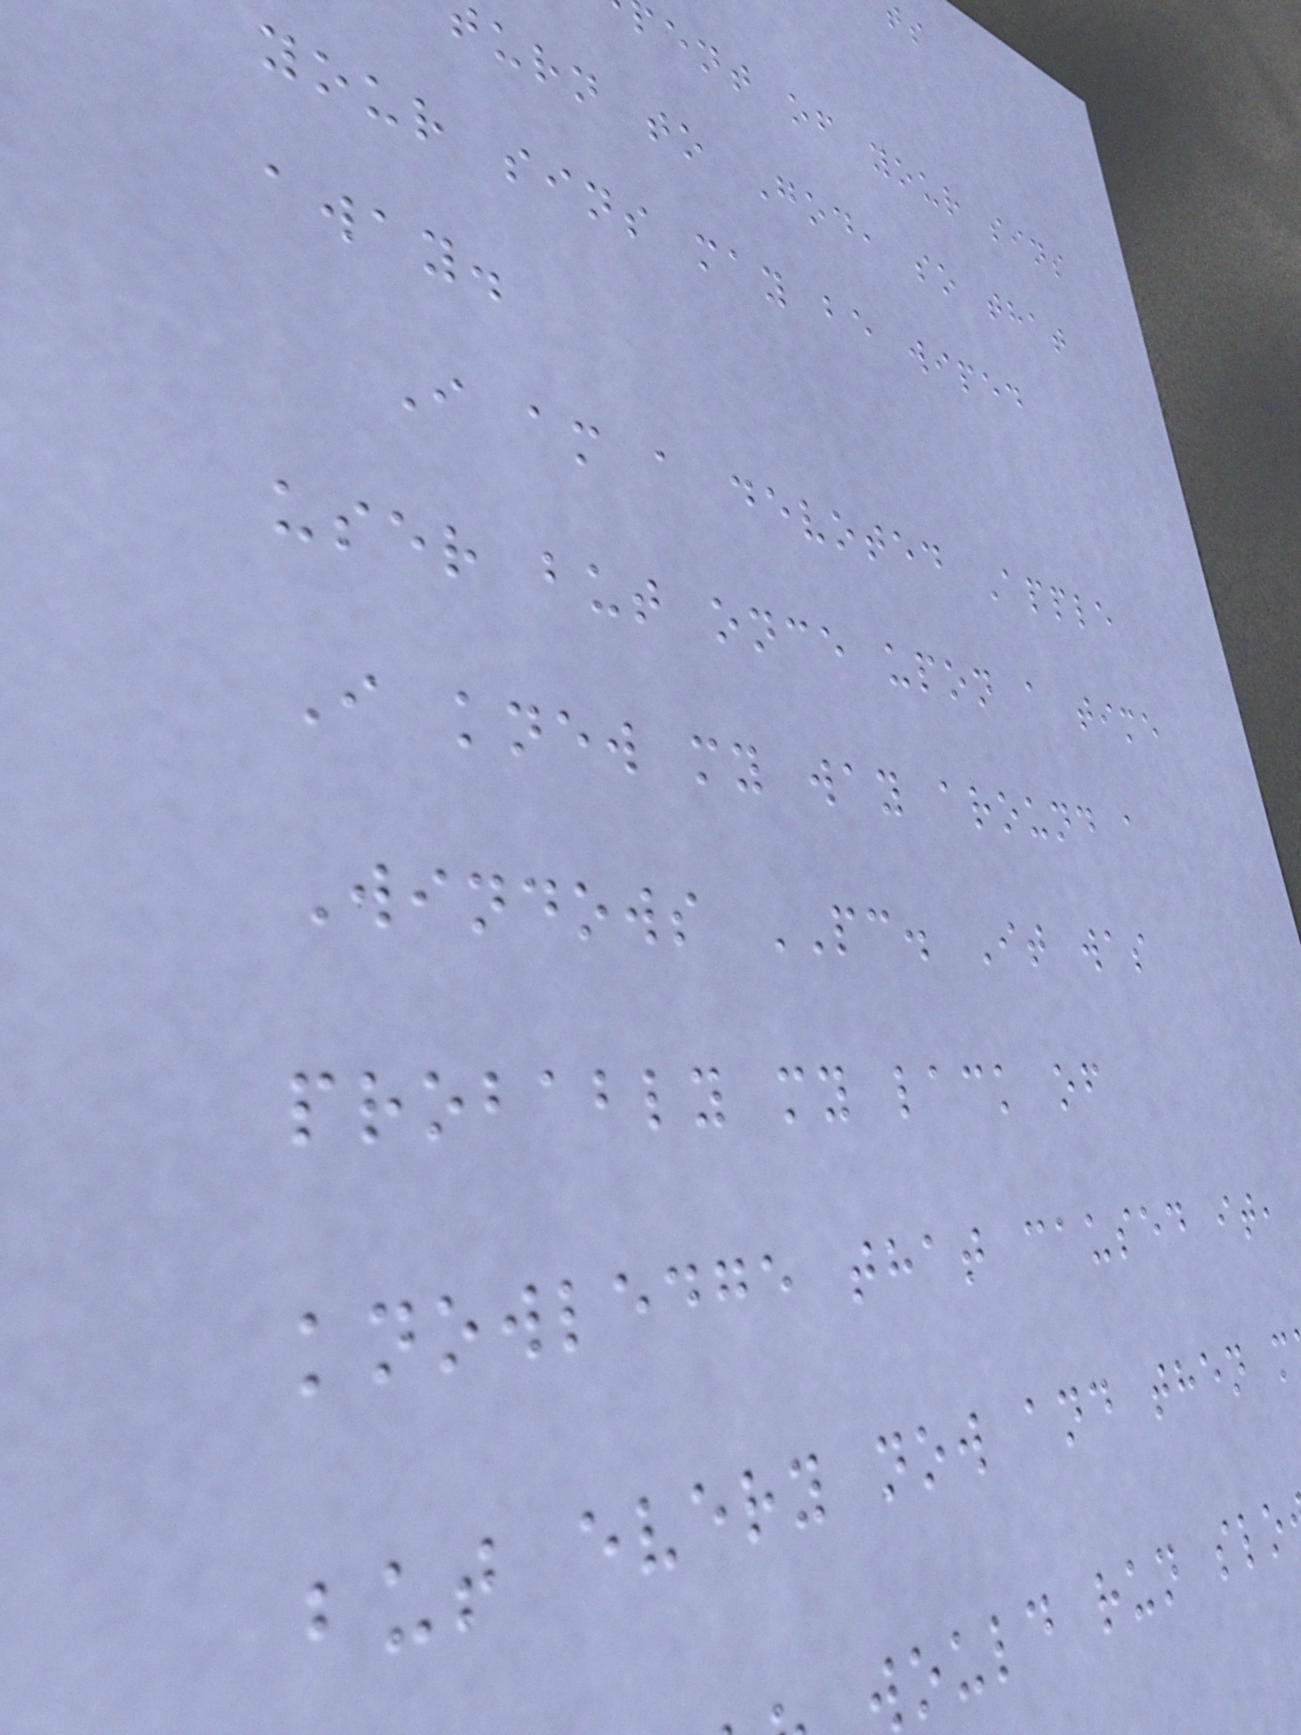ent of your sins
urn to God, so that
your sins may be wiped
away.
I am a devoted Apple
user but once upon a time
I knew my way around a
Windows PC. It was
probably my lack of
knowledge that caused it,
but every now and then m
ould run slo
